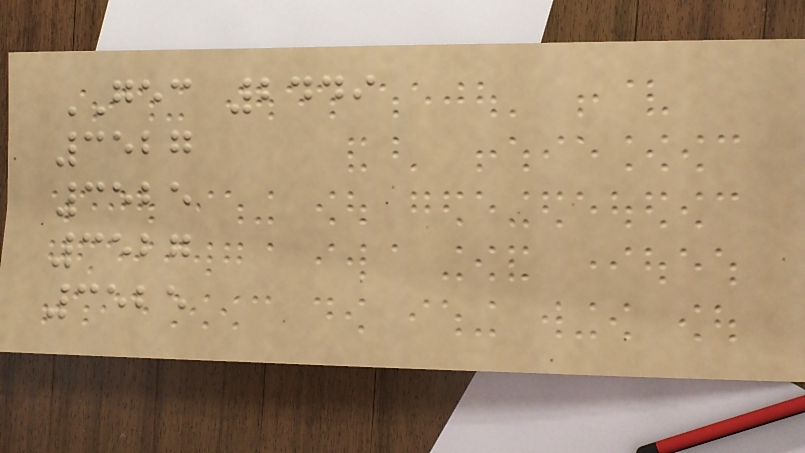GEC 2449
3527
3525
3527
3525
